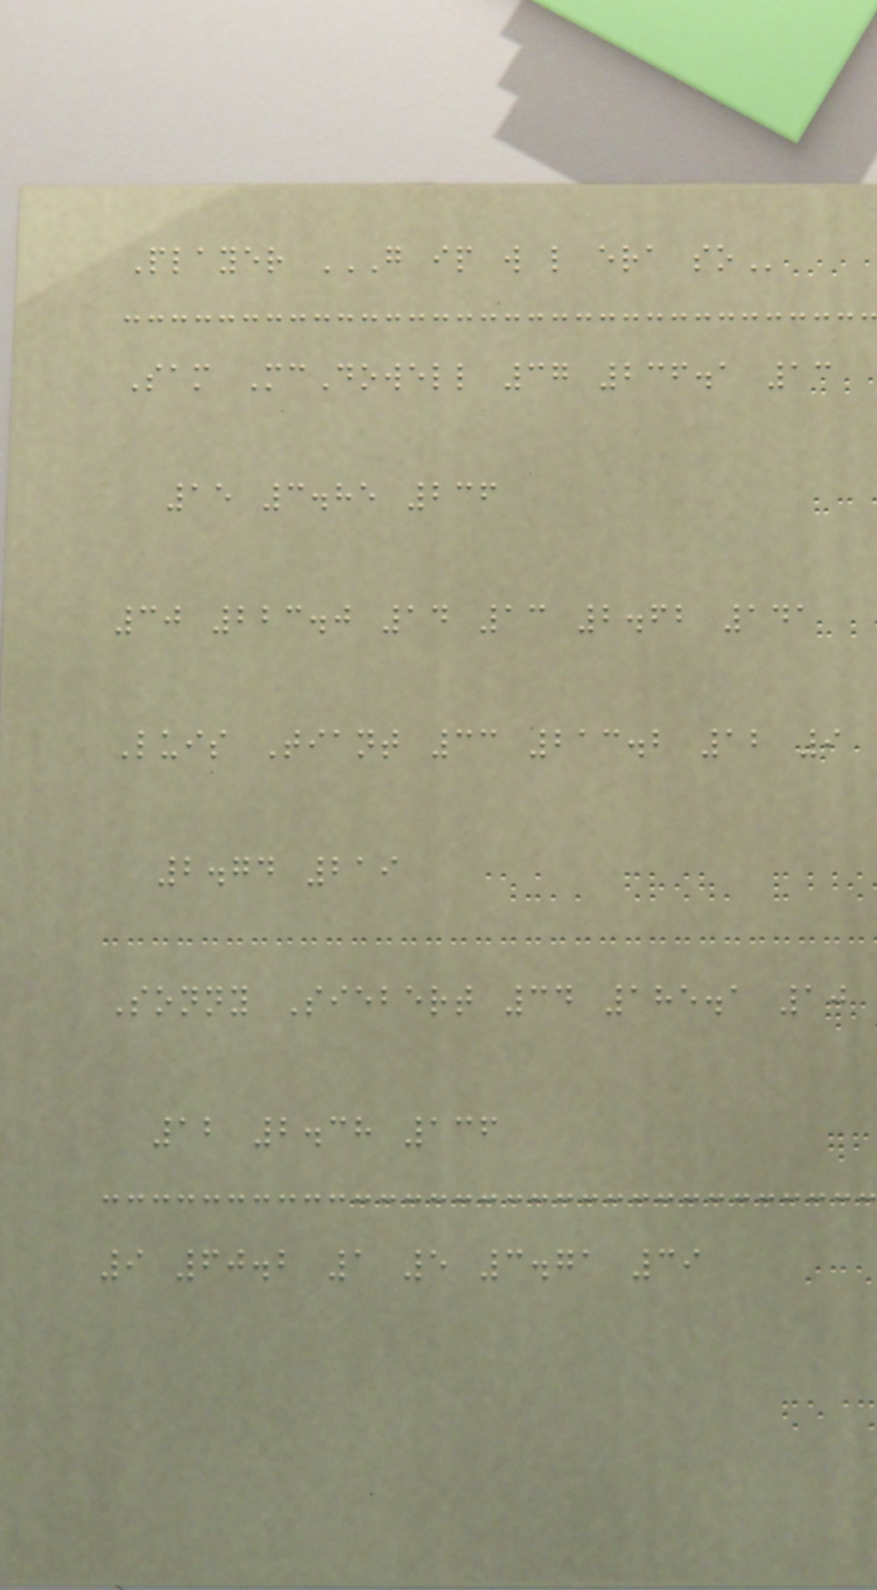Player G IP W L ERA SO
Sam McDowell 37 236.1 13
15 3.85 236
30 223.0 14 13 2.62 141
Luis Tiant 33 213.2 12 9
2.74 219
Sonny Siebert 34 185.1 10
12 2.38 136
9 60.2 1 5 3.71 39
